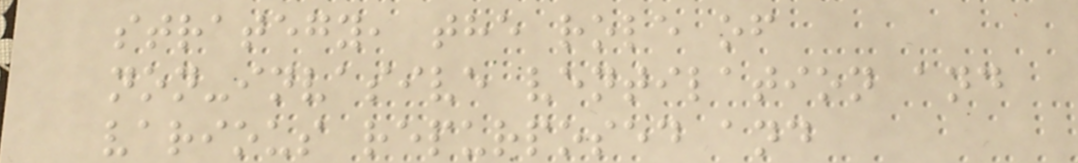strategy, the role of
non-invasive ventilation and
various repurposed and
